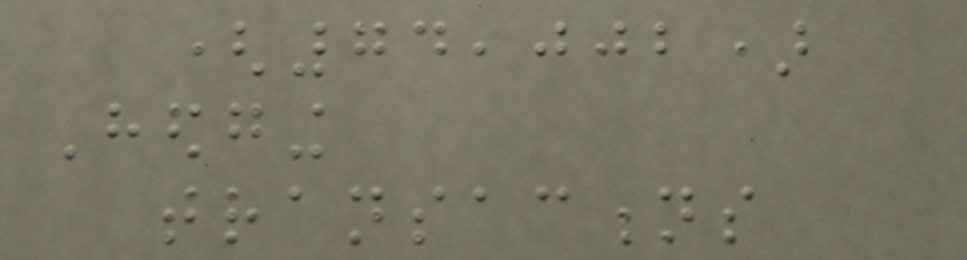(74,002)
Hedging
transactions
